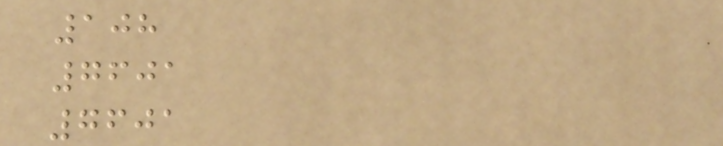108
7601
7601
